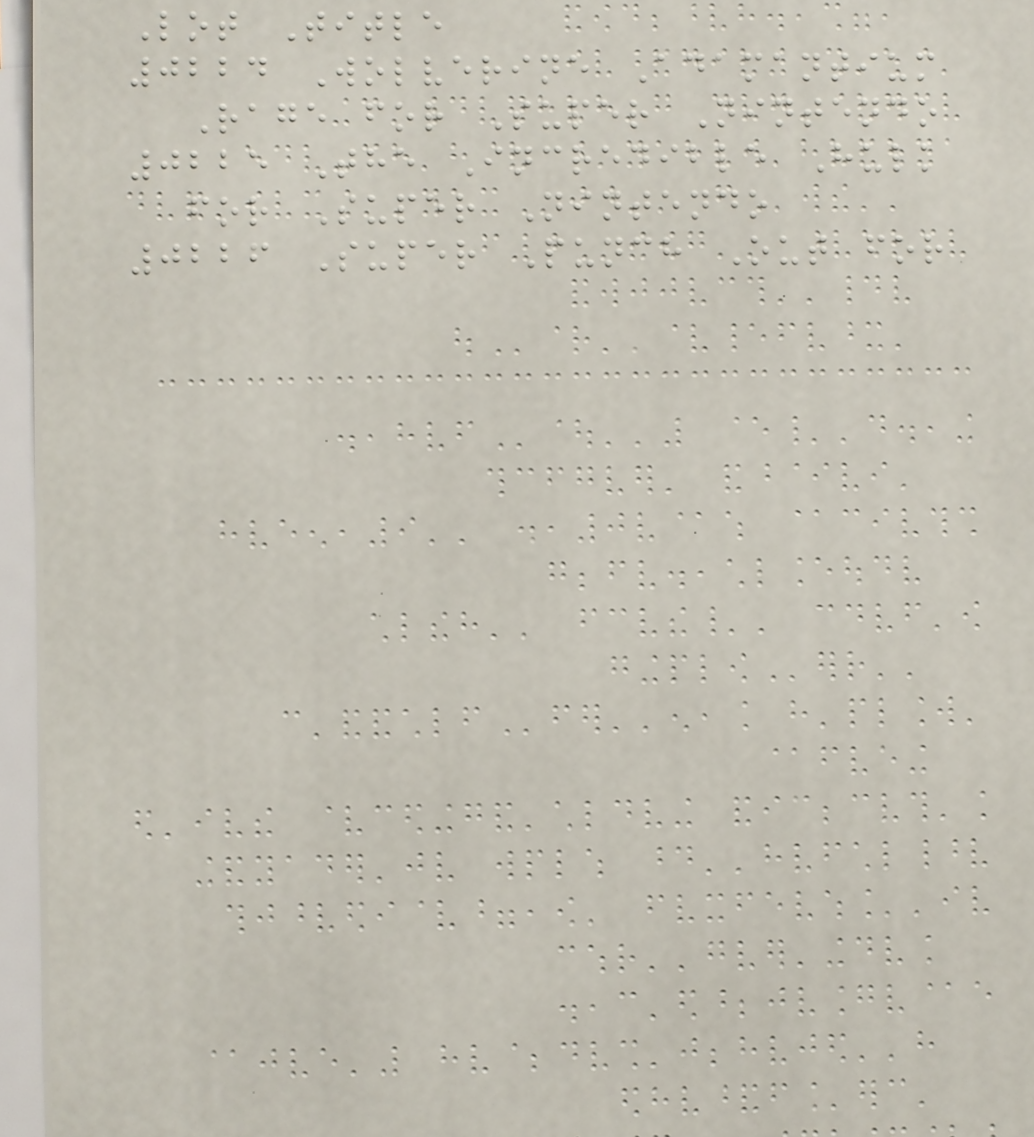Lot Title
0224 Wolverine Adamantium
Rage for Super Nintendo
0225 The Incredible Hulk
for Super Nintendo
0226 Super Punch Out for
